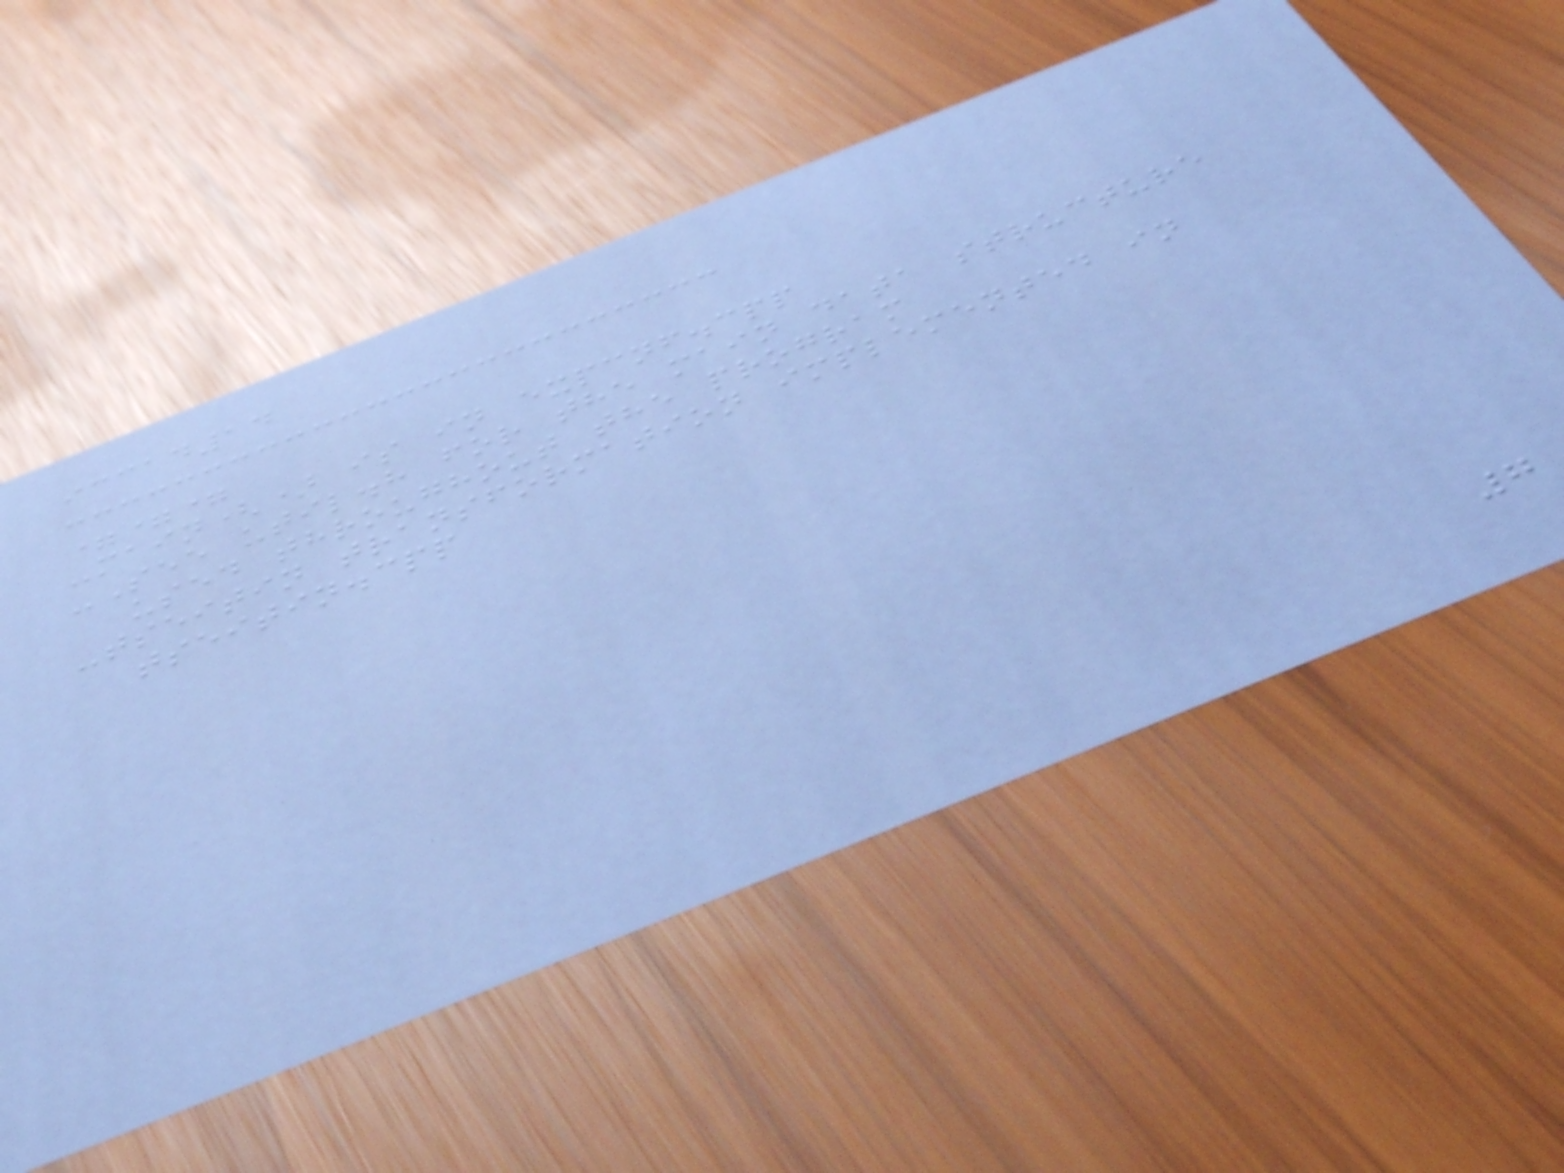iccad14
===
-main() is in expcnf.cpp
-See util.h for the main data structure
used throughout the program
-tseitin transformation implemented in
tseitin.cpp
7
